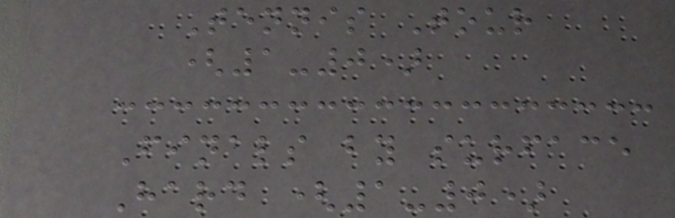Tennis Tour
(1-0)
Finals by surface
Hard (1-0)
